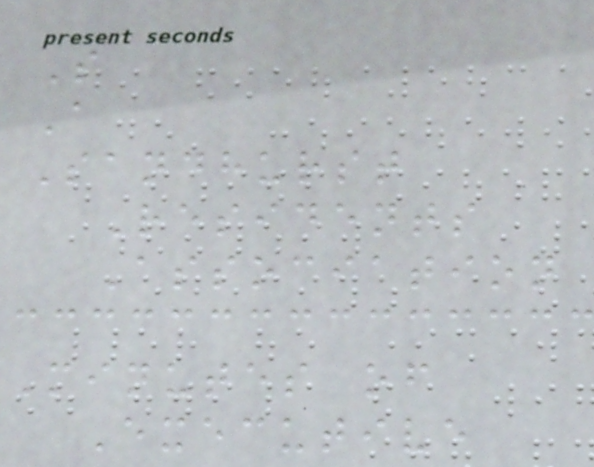S
A
Sandhurst
Residents
Association
Minutes of
Executive
